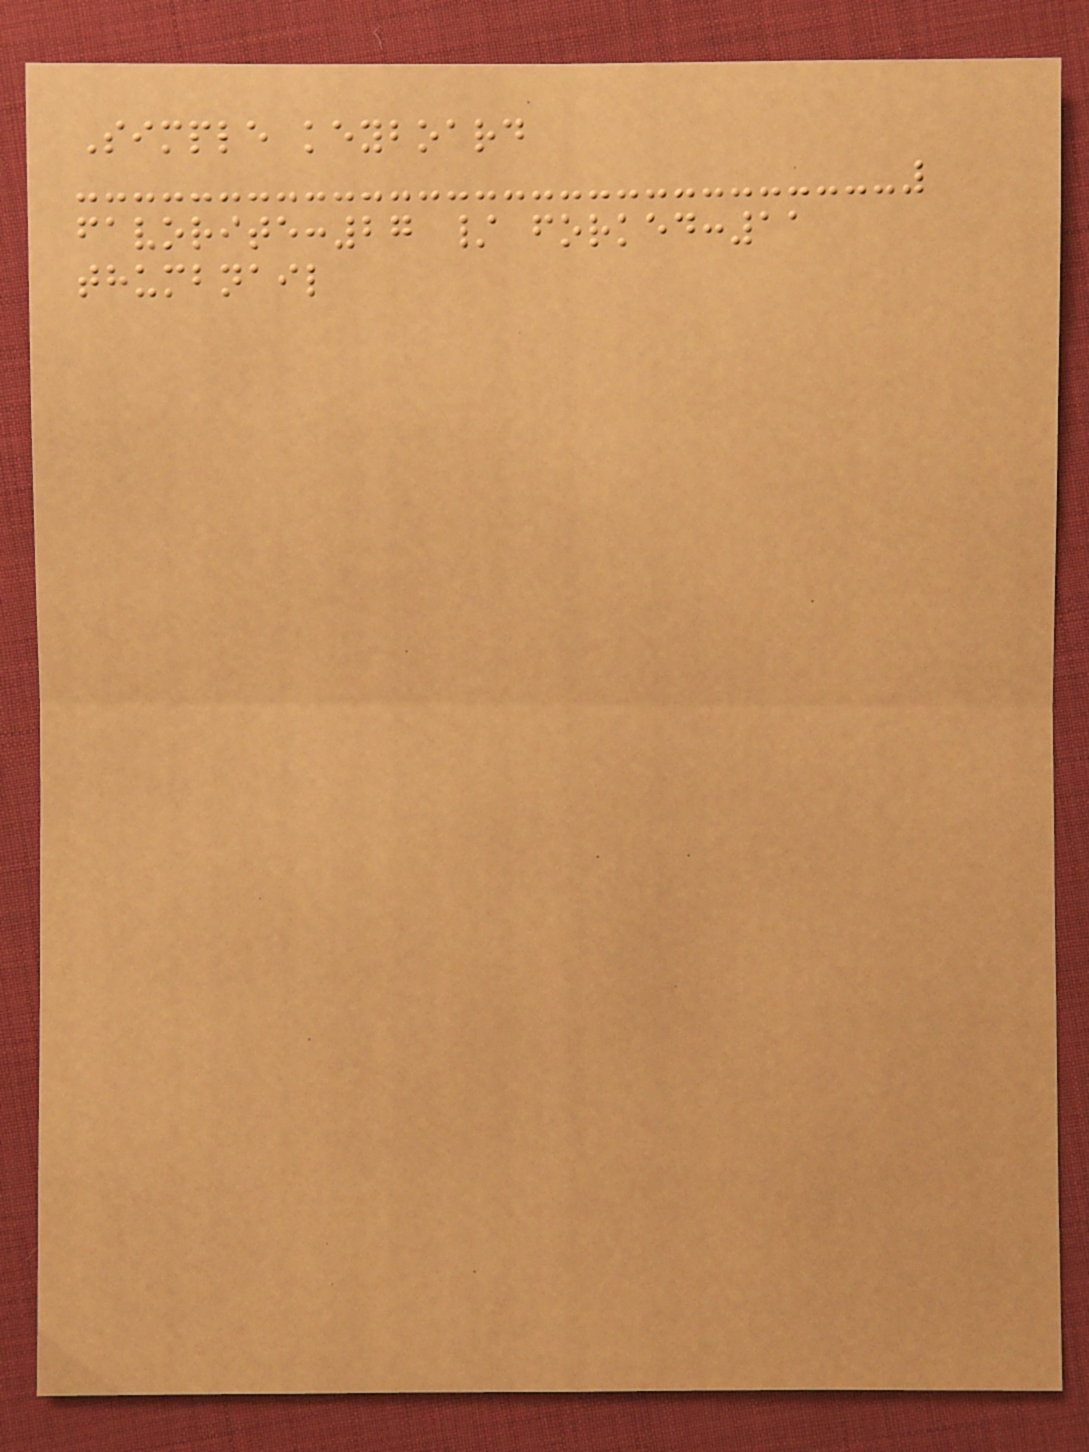Simple keyboard
favorite:27 / forked:11
thumbnail
